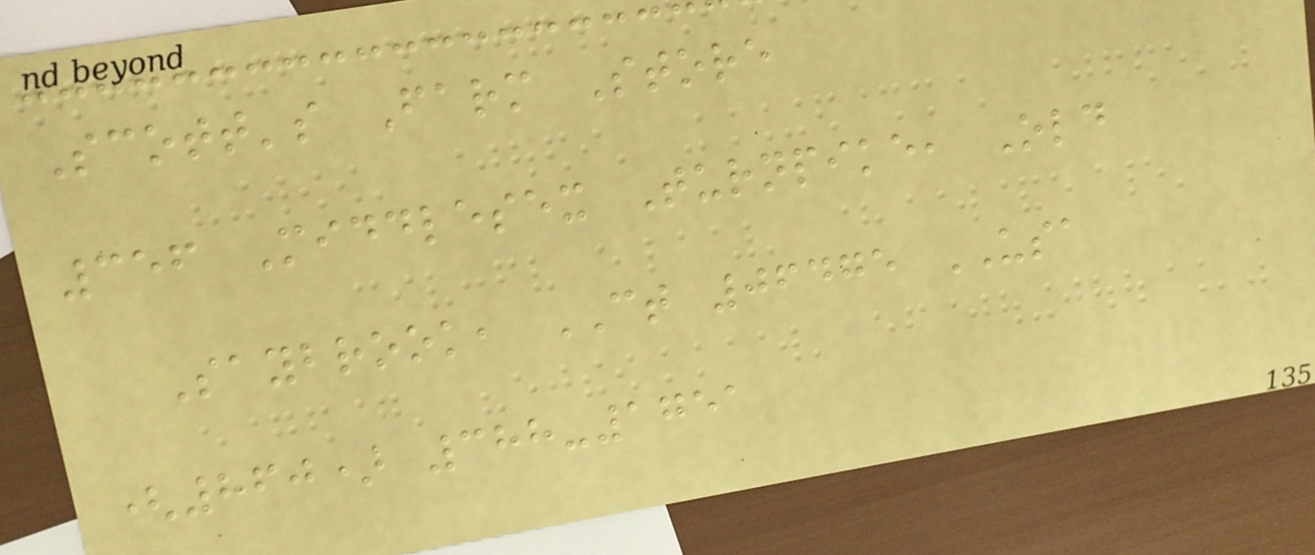Scott's Farm Store
356 Middlesex Turnpike, Old
Saybrook, CT 06475 USA
(860) 388-1751
